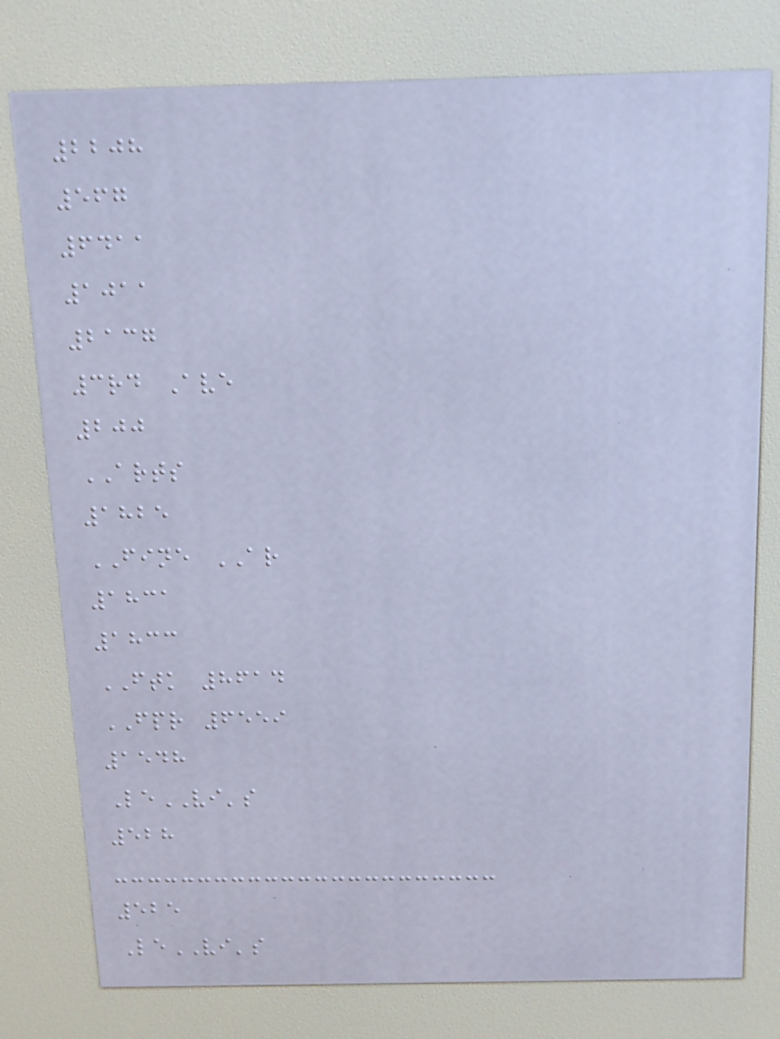2208
567
6411
1011
2137
3rd Ave
200
ARTS
1825
FINE AR
1831
1833
FTK 8614
FPR 6559
1548
LeVI's
528
525
LeVI's
